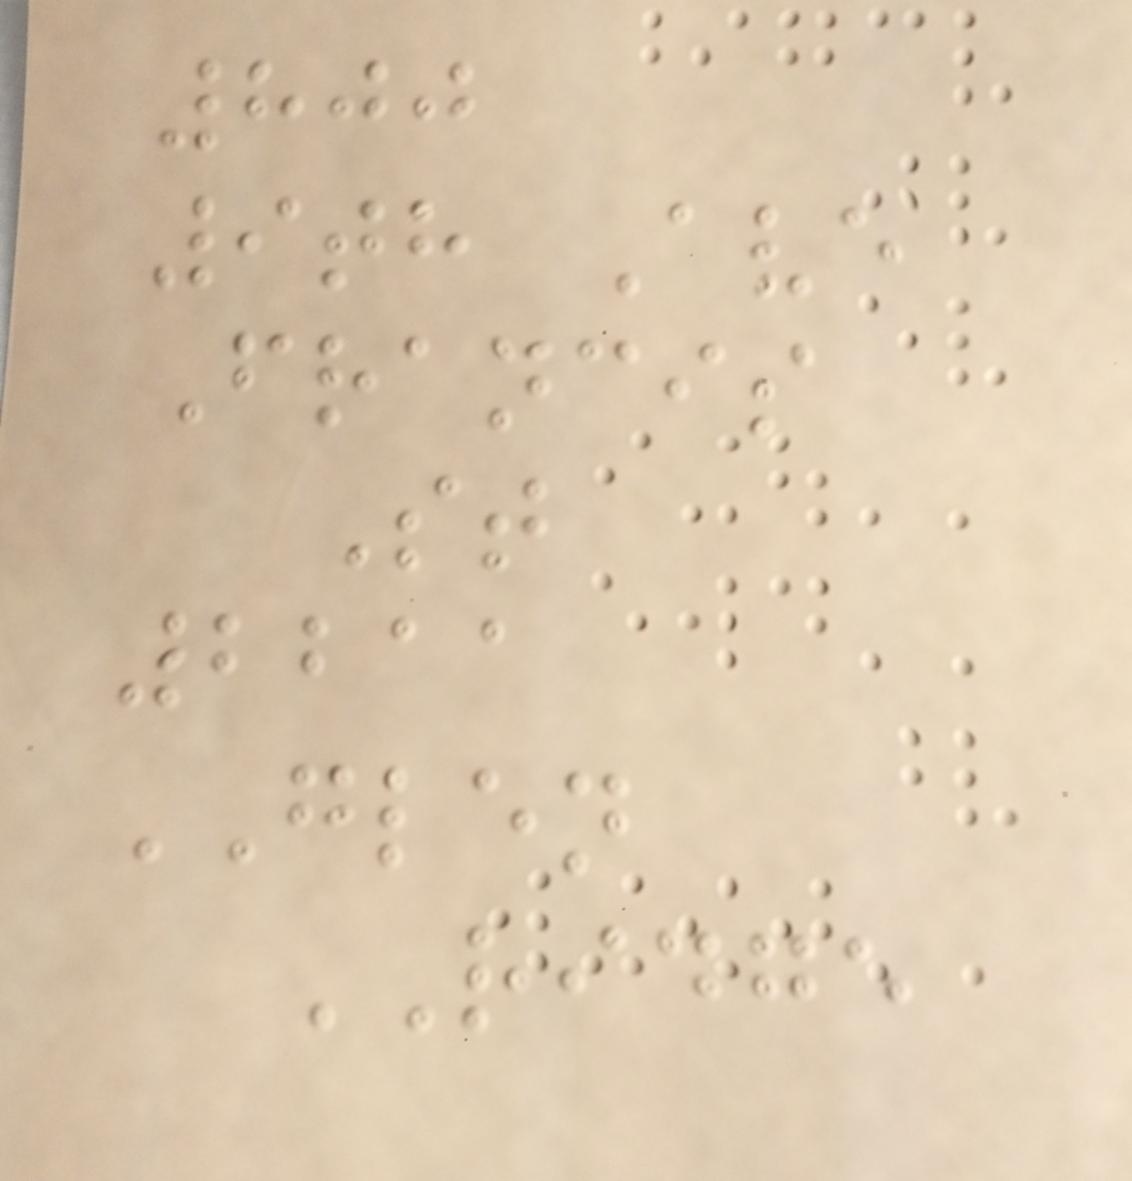800
9th Ave
Francis
St
2211
GLEN
RIDGE
